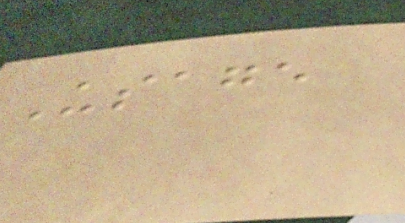Usage
